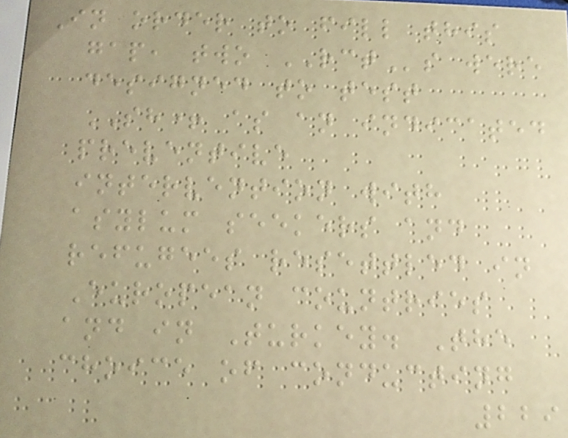In order to fill this
gap, two RCTs were
designed to test
SH+ as an indicated
preventive
intervention with
asylum seekers and
refugees resettled in
European countries
and in Turkey. The
choice of conducting
229
